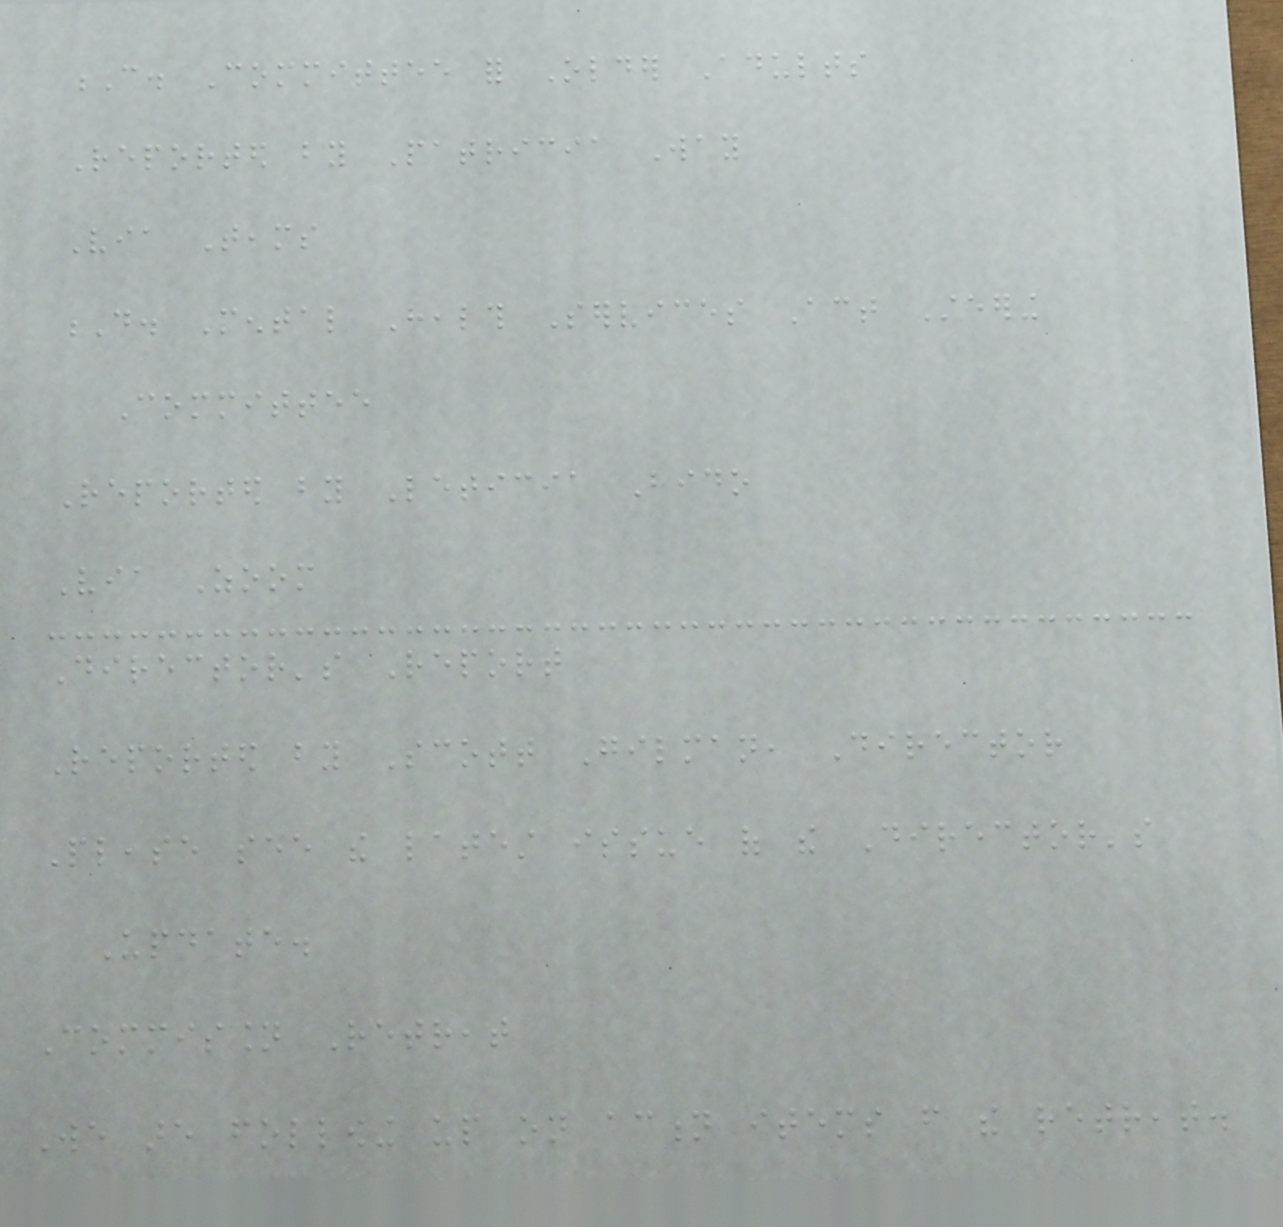C. Committee for Older Adults
Reported by Patricia Way
Via Teams
D. Mental Health Services Act Steering
Committee
Reported by Leticia Bido
Via Zoom
Director's Report
Reported by Scott Gilman, Director
Please see the latest issue of the Director's
Update.
Commission Retreat
We are following up on action items from the retreat.
